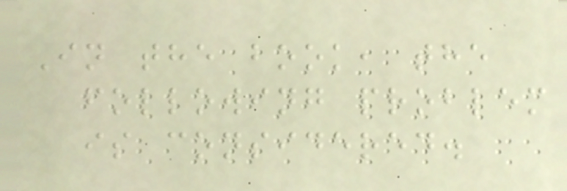In the book, the
following problem
is considered.
